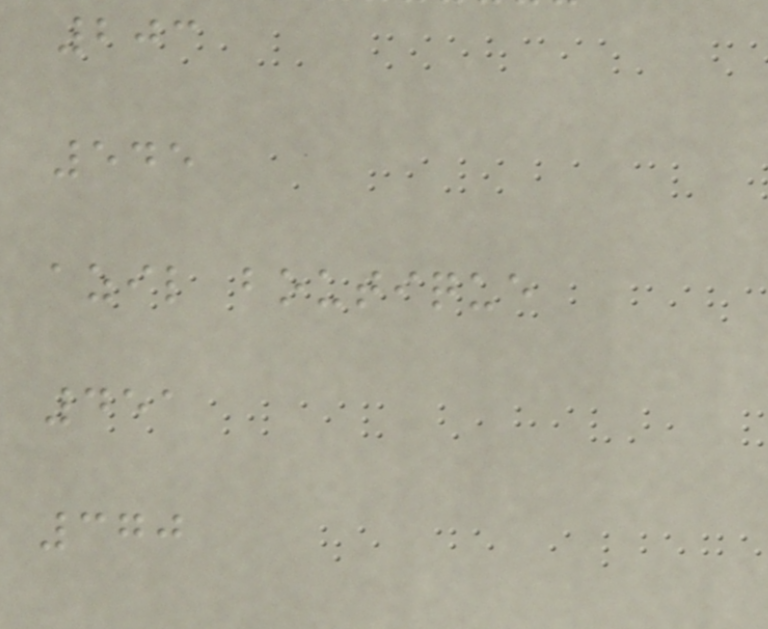203
545
azil boutique
451
370
